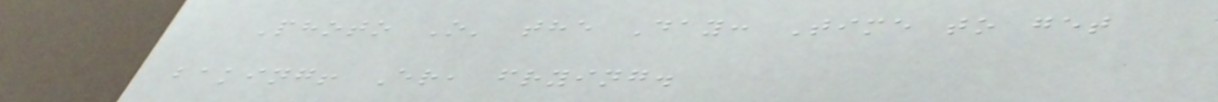Photo O' the Day: Time to get
baking! Er, frying.
